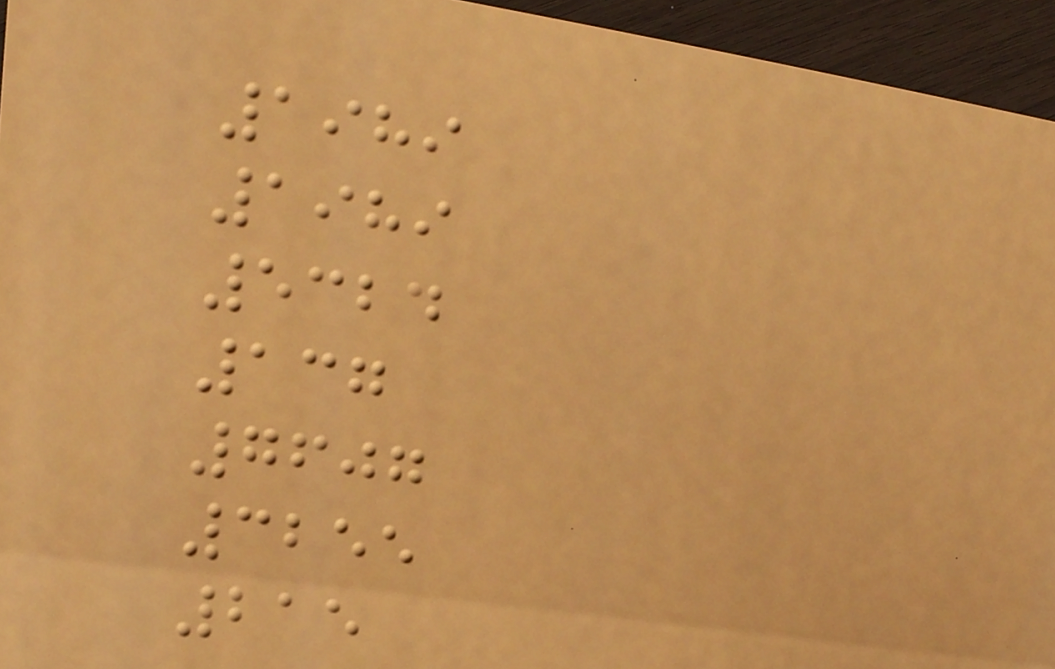1989
1989
5324
137
7607
3255
215
